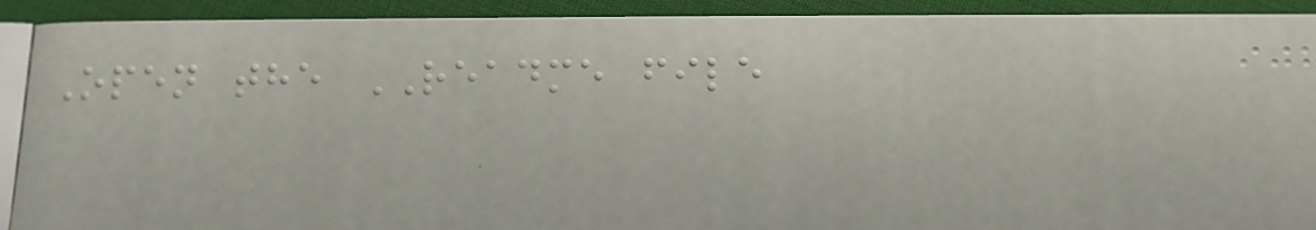Open the README file
